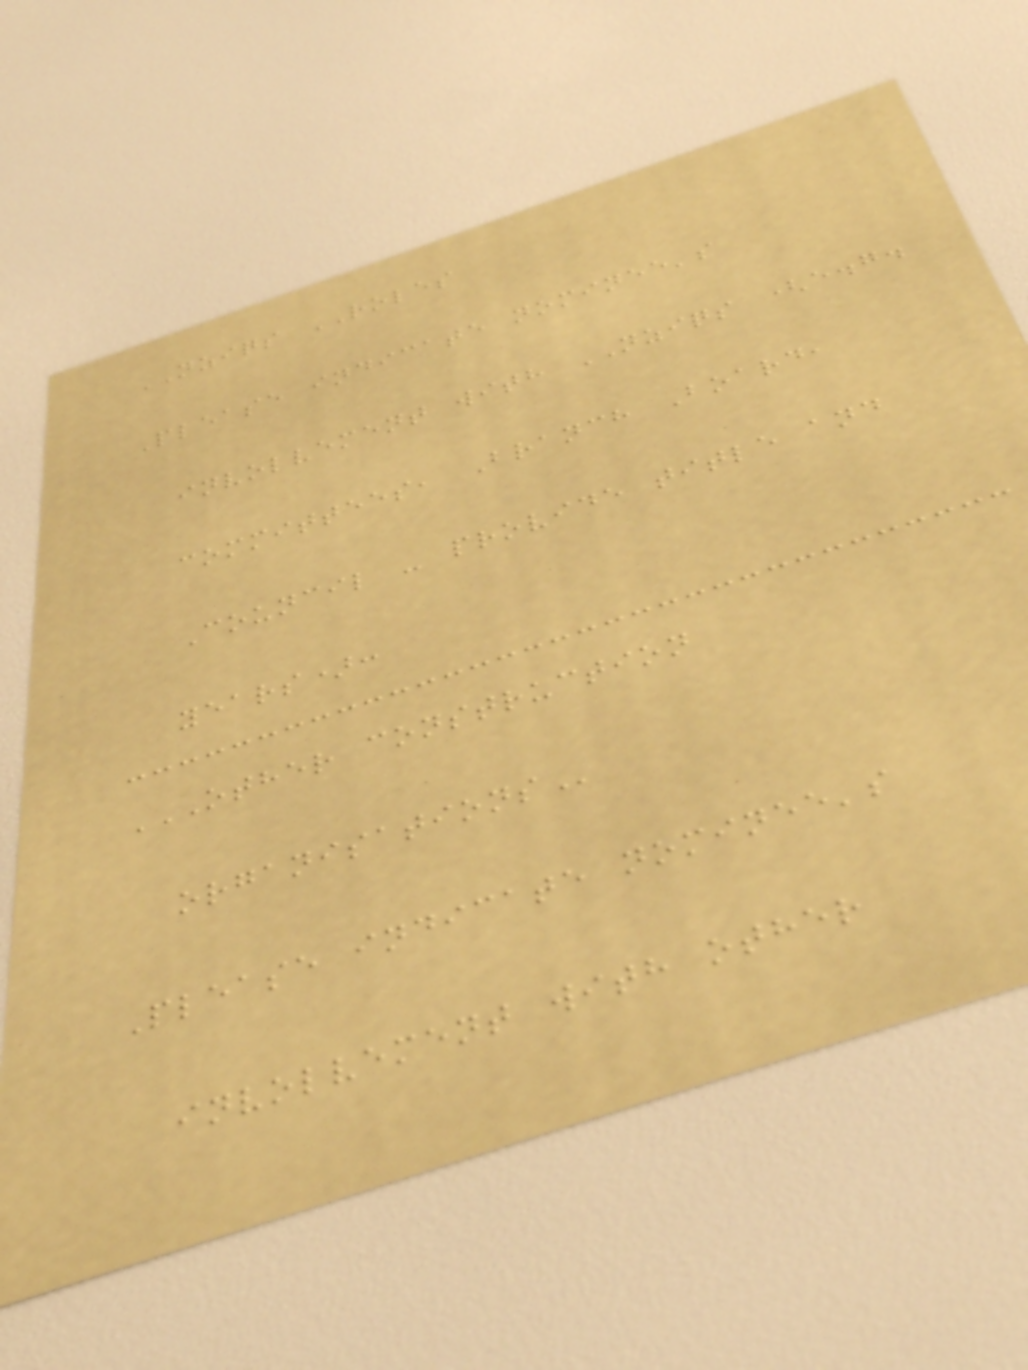NZIQS ROLES
Please indicate nominee's
involvement with NZIQS (e.g.
committees, Branch Board,
Council - provide title and
years):
OTHER CONSTRUCTION
ORGANISATIONS
Please indicate nominee's
involvement with other
